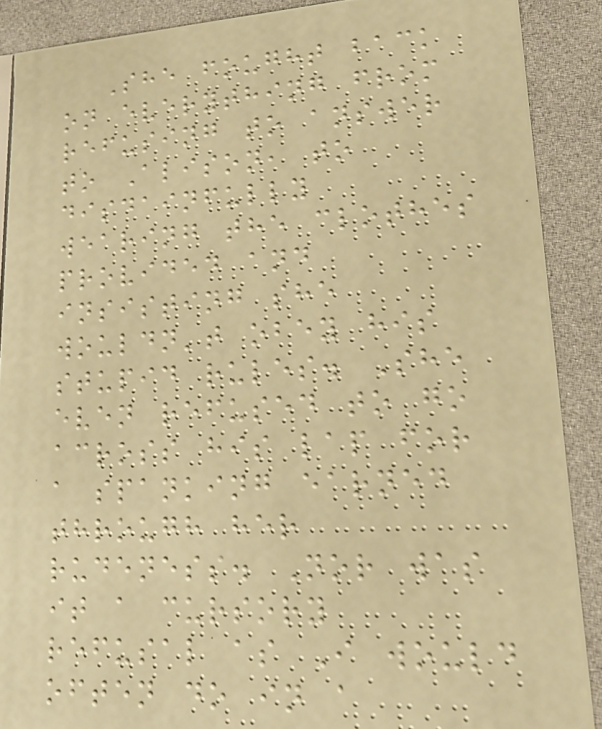She fought back
on everything from
refusing to answer
to Alison, to
disdainfully
wearing the clothes
provided and
insisting she
wouldn't obey his
stupid rules. She
even refused to go
across his lap for
a spanking earned
through her
rudeness. Nor was
it a cursory
refusal as I would
often do in a
